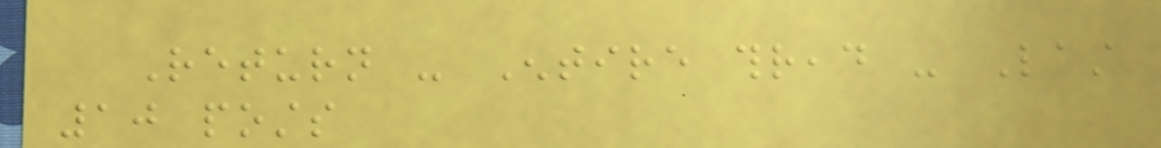Return - Entire thread - Last
10 posts
